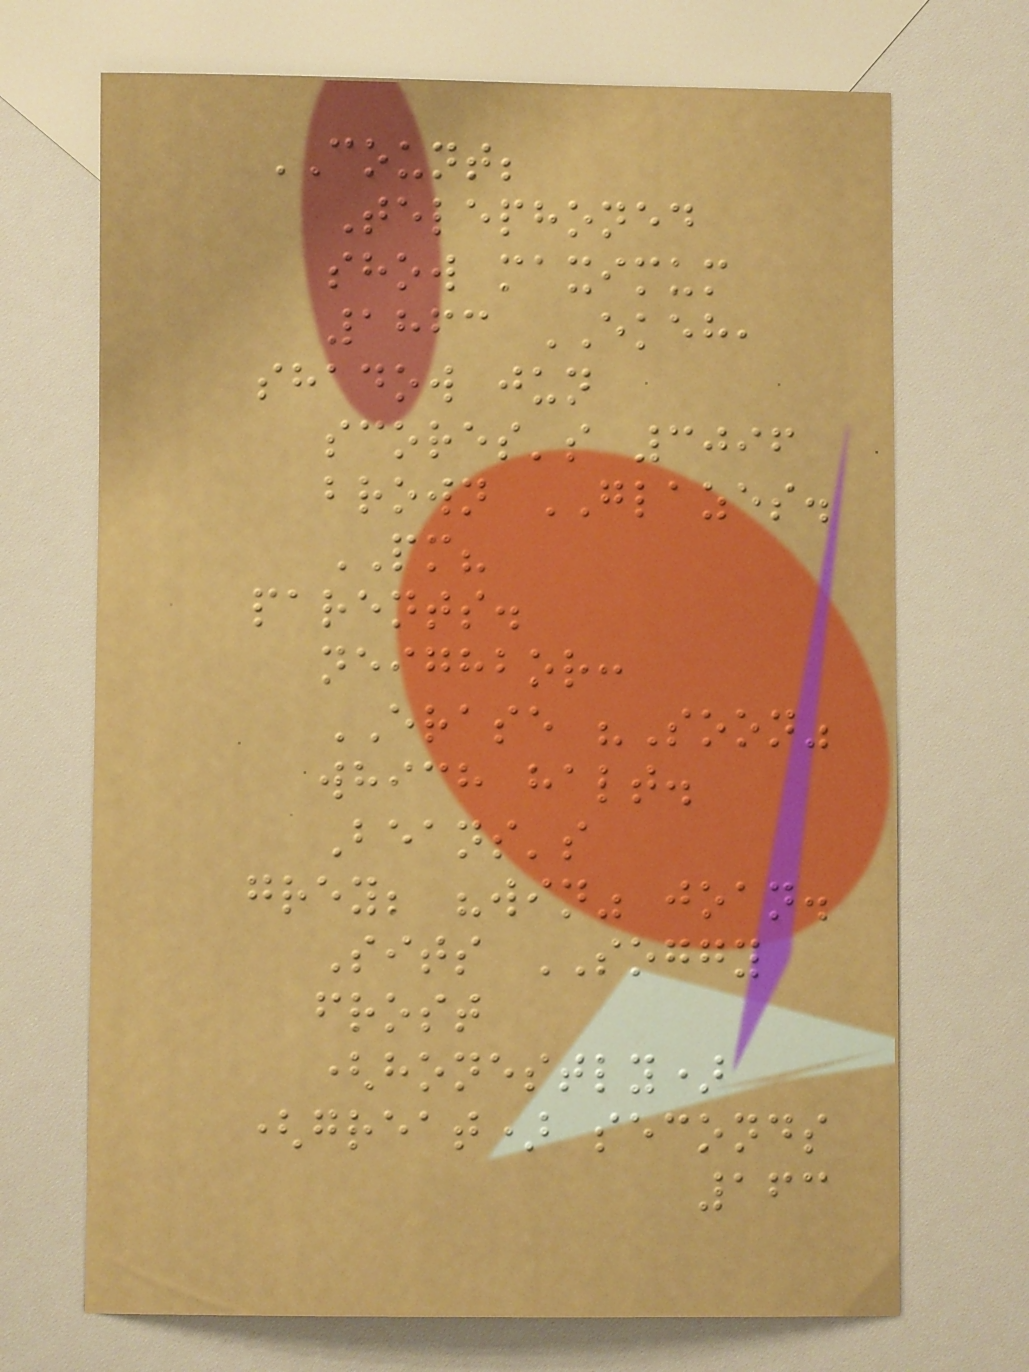COUNT;
Telephoned
show maximum
1863 EKEH,
shadow jun
scores's 3096
brown GLAZES.
PM?
parents.
neighbor:
ERASE "Soon"
which halt.
Beans's
grey; "win" joan.
Sits SOGGY
frost
(honestly)
(great) seconds
163
